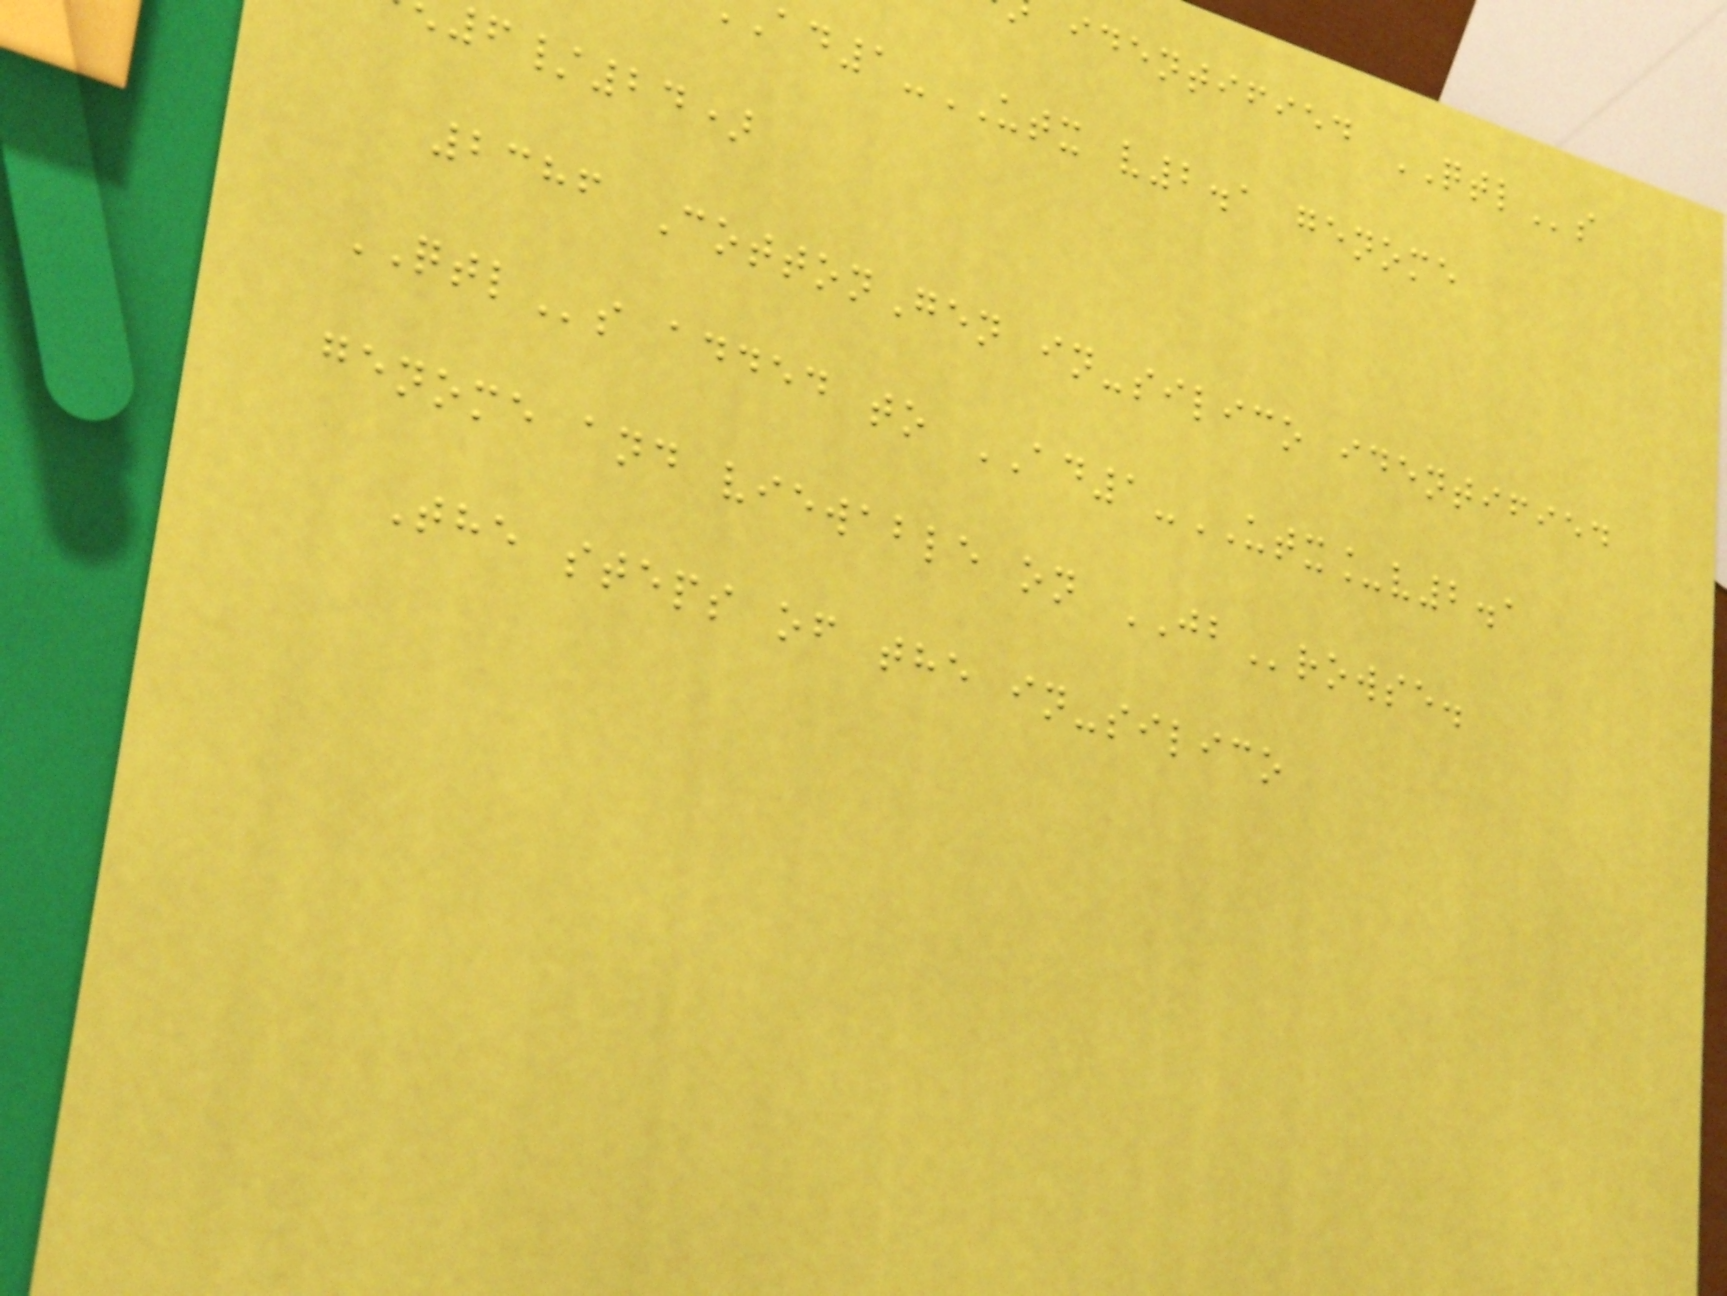identified QTLs
1-UTX v2.1 genome
6/24)
2386 CottonGen in-silico identified
QTLs added to AD1-UTX_v2.1
genome and viewable on JBrowse.
The steps of the in-silico
